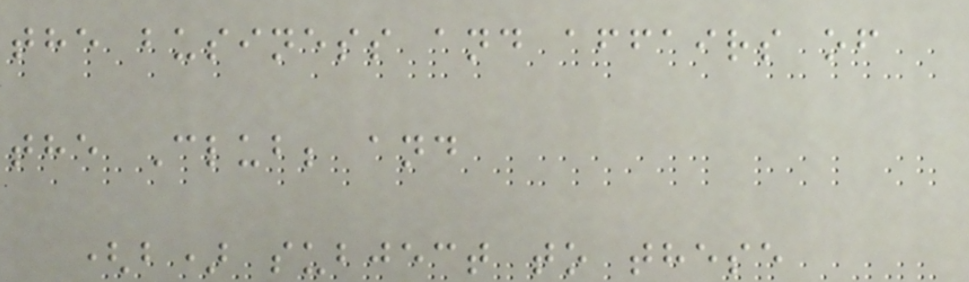the business and affairs of
the Club; and
(b) subject to these
